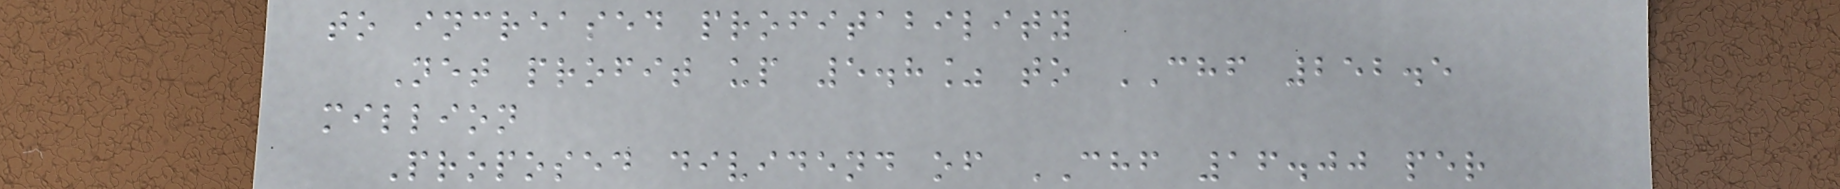to increased profitability
Net profit up 5.8% to CHF 252.5
million
Proposed dividend of CHF 16.00 per
